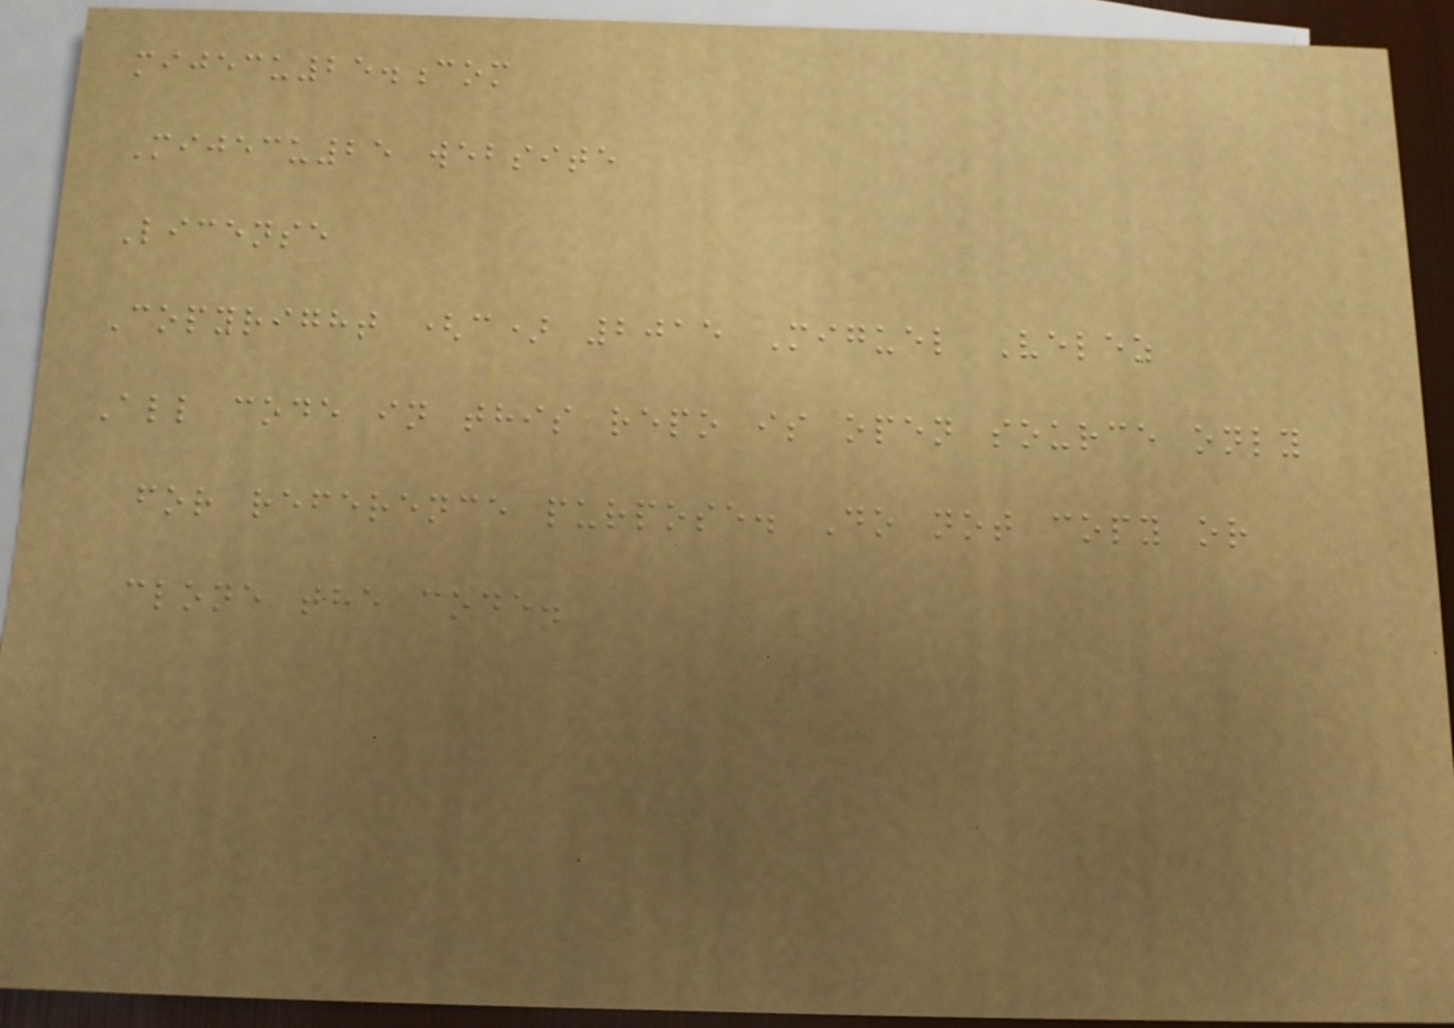mijecu25.com
Mijecu25 website
License
Copyright (c) 2015 Miguel Velez
All code in this repo is open source only
for reference purpose. Do not copy or
clone the code.
